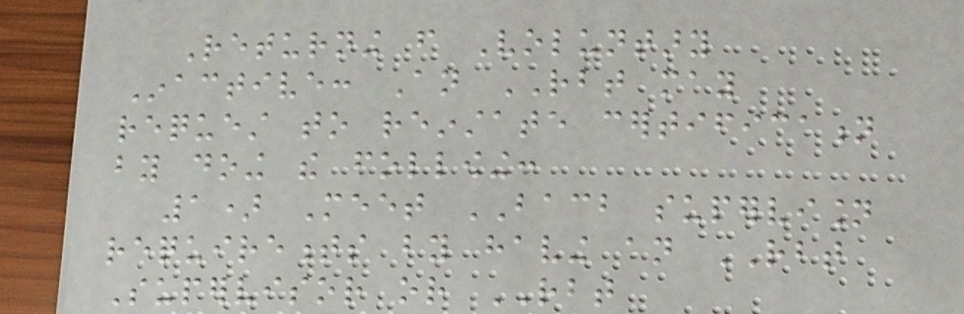Returning from Voluntary
Inactive: An RBT may
request to reinstate certification
by doing the following:
1) Meet BACB supervision
requirements by having an RBT
Supervisor or RBT
